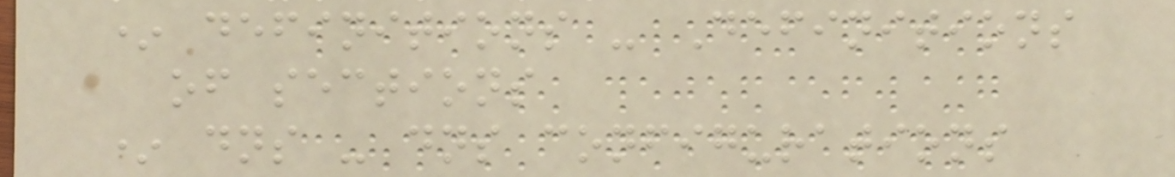* definitions - Definitions
of sections
* dns - dns configurations
